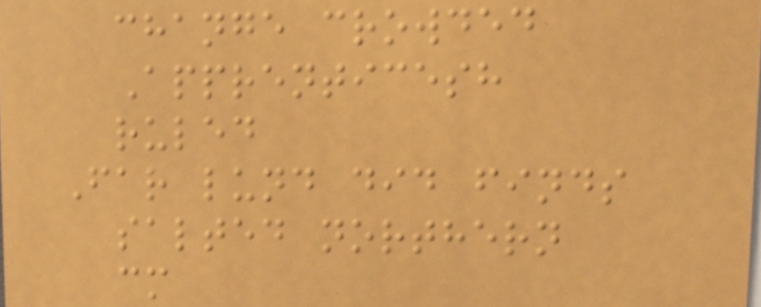change crowded
Apprenticesh
ruled
Far lund did finds
salted northern
cm
